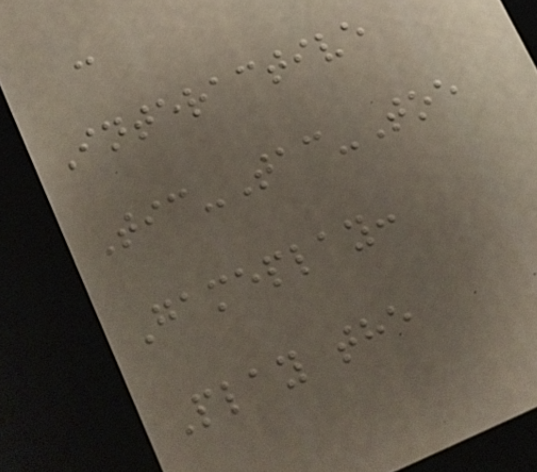-
Interactive
Tic-Tac-Toe
Gameplay:
Play the
